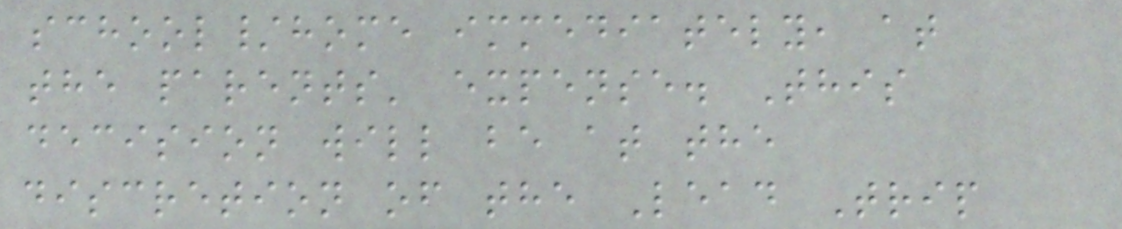school/home immediately, at
the parents' expense. This
decision will be at the
discretion of the Lead Trip
